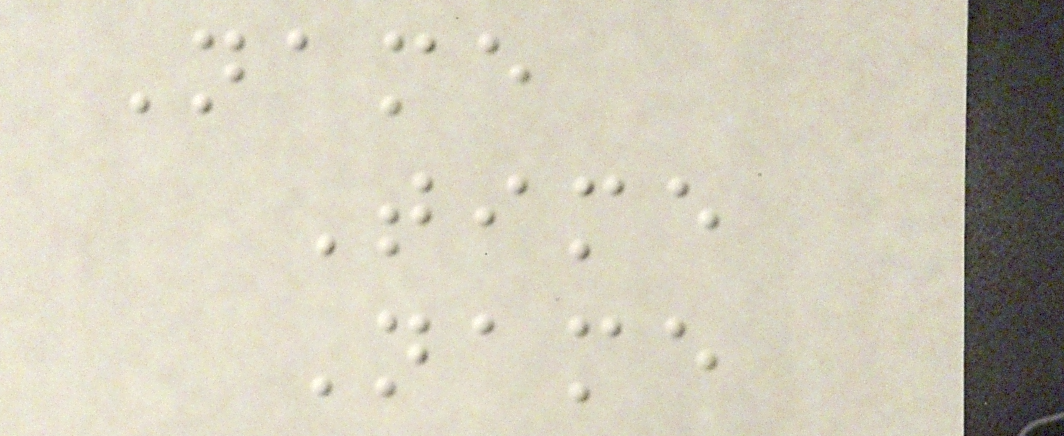Name
Time
Name
